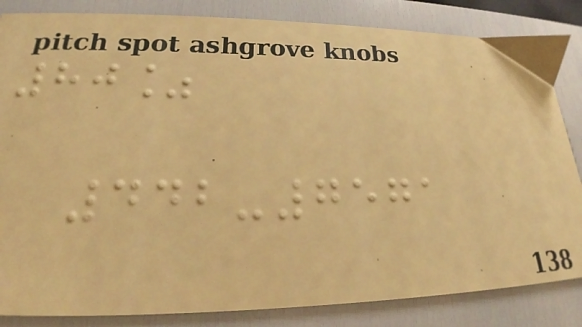80%
442-7571
